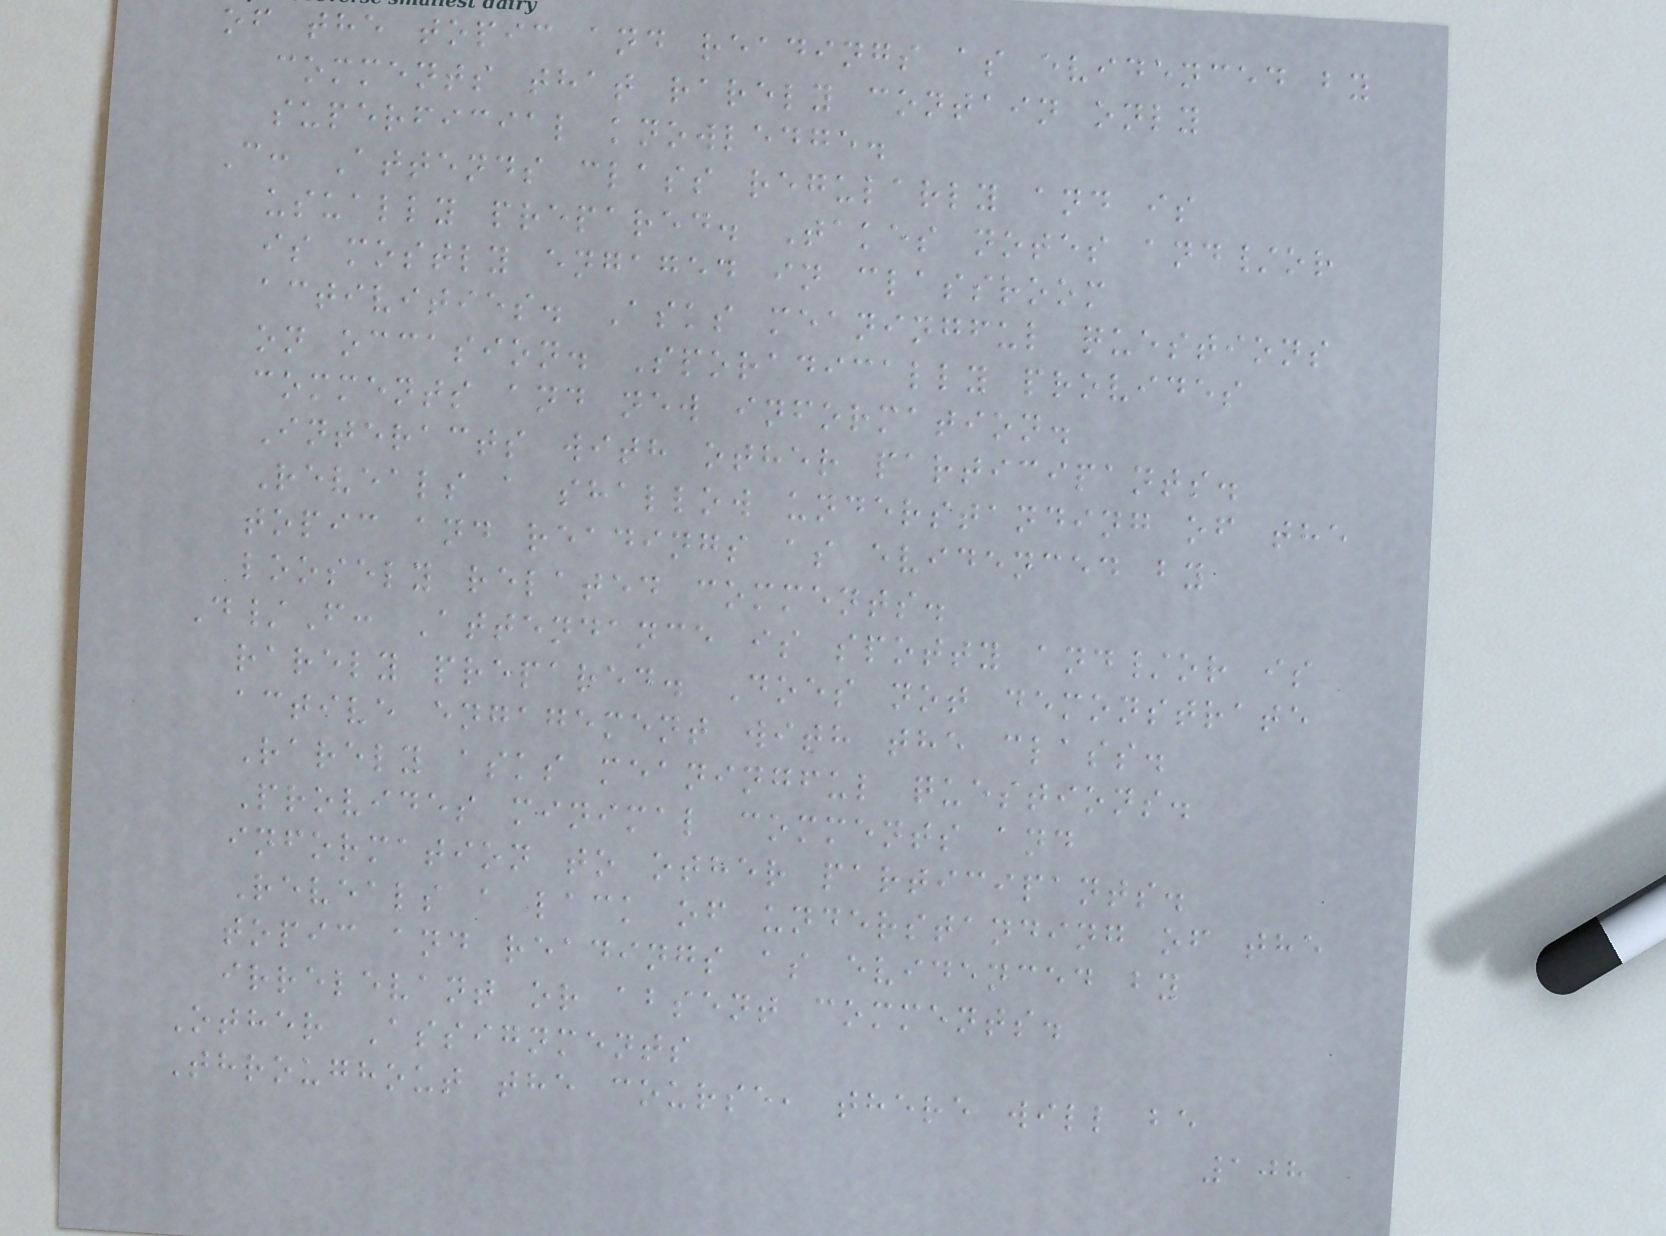of the topic and readings as evidenced by
comments that rarely contain only
superficial knowledge.
C: Attends class regularly and is
usually prepared. Takes notes and/or
is mostly engaged in classroom
activities. Asks meaningful questions
on occasion. Sporadically provides
comments and new information.
Interacts with other participants.
Reveals a shallow understanding of the
topic and readings as evidenced by
loosely related comments.
D/F: Attendance is spotty and/or is
rarely prepared. Does not demonstrate
active engagement with the class.
Rarely asks meaningful questions.
Provides minimal comments and
information to other participants.
Reveals a lack of understanding of the
topic and readings as evidenced by
irrelevant or absent comments.
Other Assignments
Throughout the course, there will be
108
